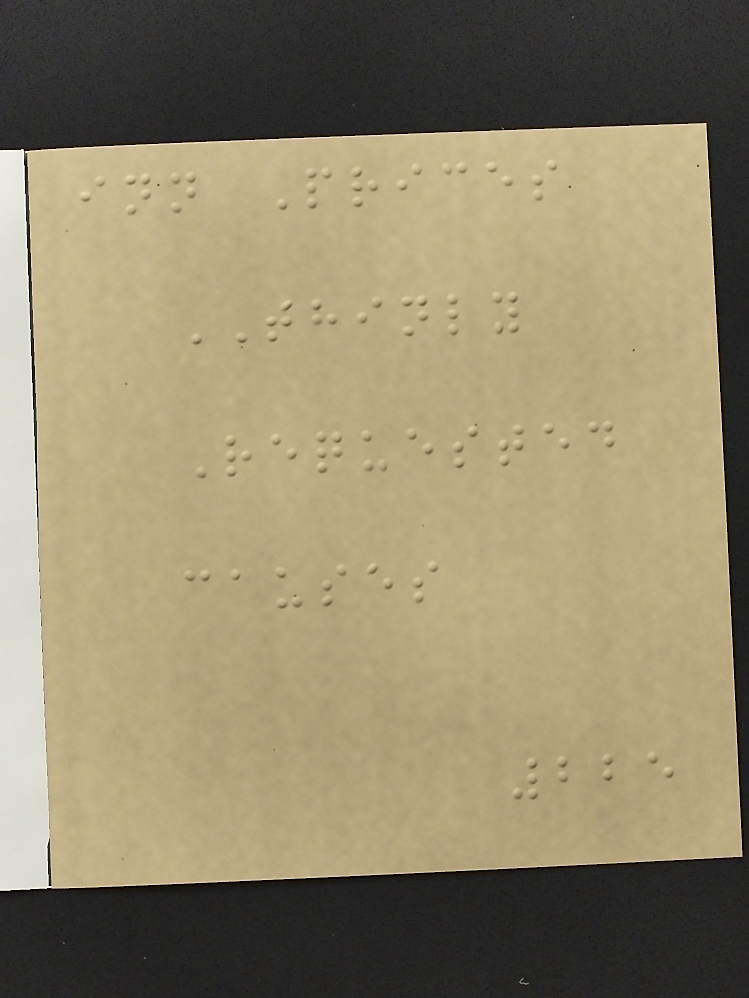inn Prices
THINLY
Requested
causes
225
